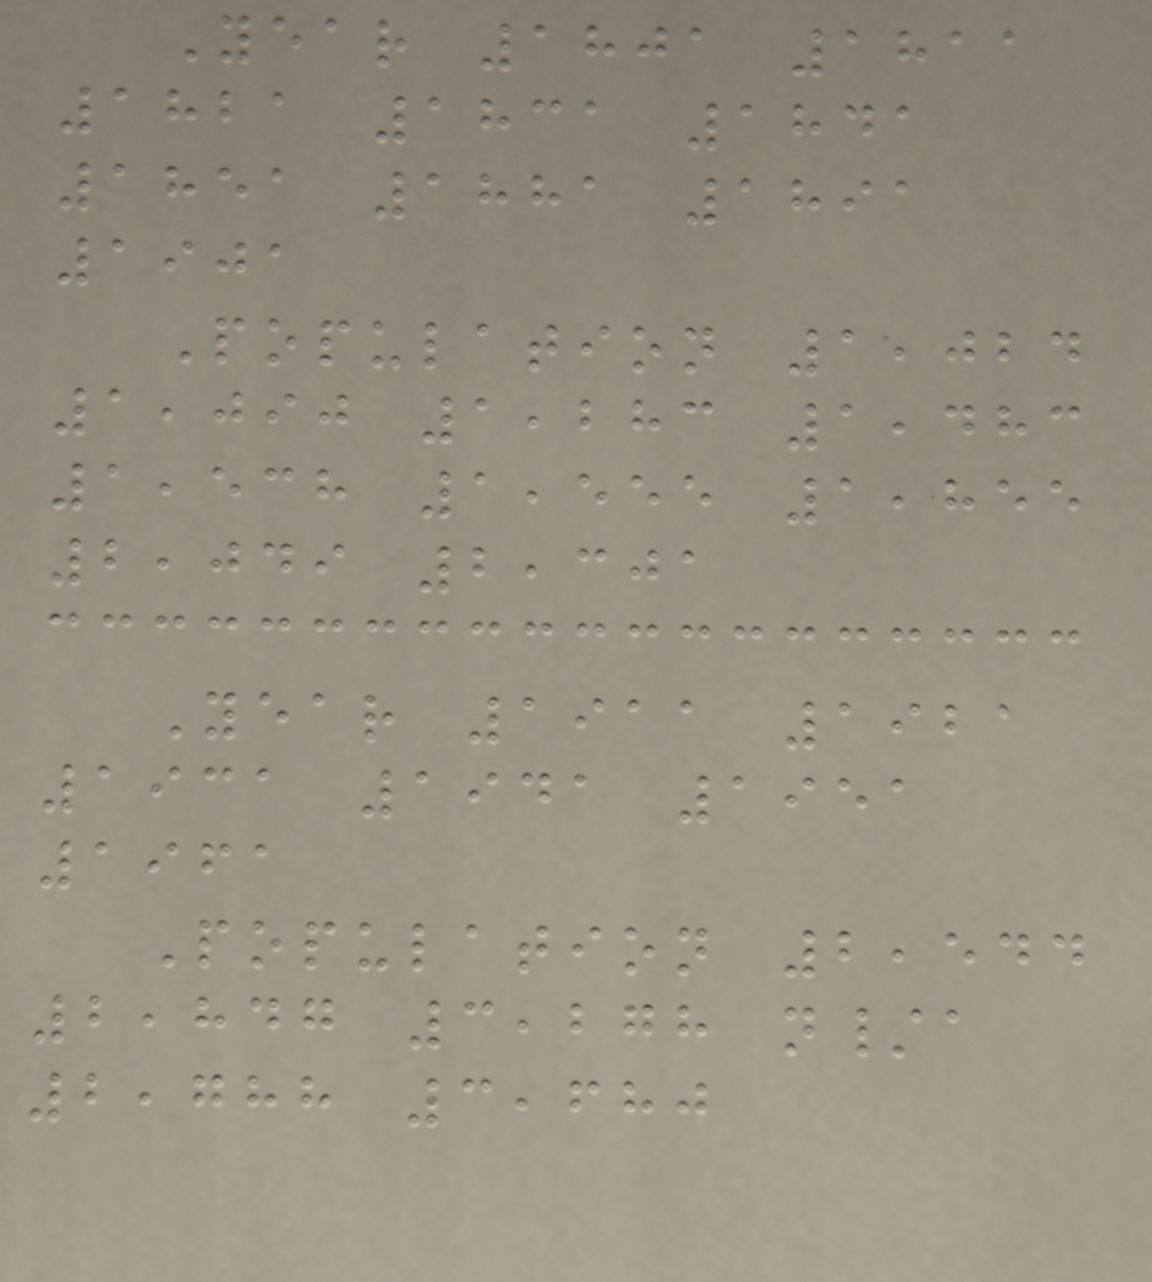Year 1801 1811
1821 1831 1841
1851 1881 1891
1901
Population 1,024
1,090 1,283 1,483
1,538 1,555 1,855
2,049 2,301
Year 1911 1921
1931 1941 1951
1961
Population 2,544
2,847 3,278 n/a
2,788 3,680
